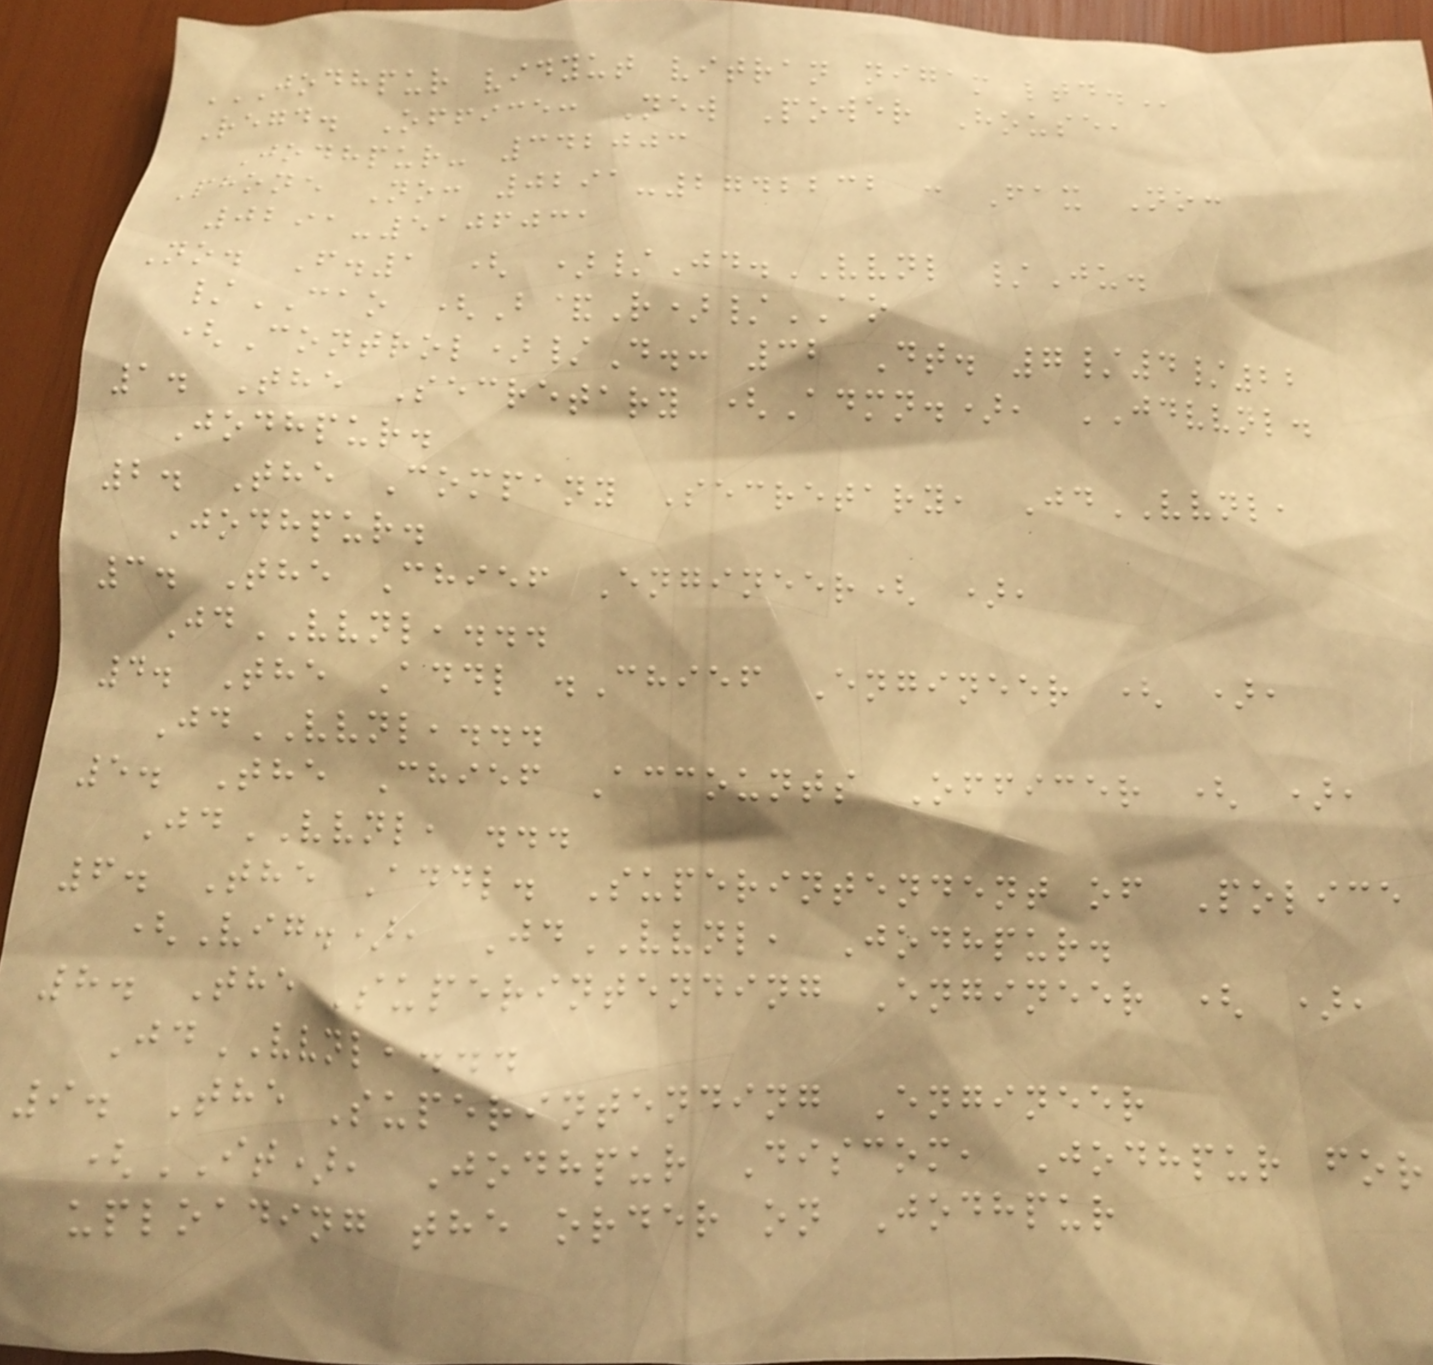JODHPUR VIDYUT VITRAN NIGAM LTD.
Regd. Office: New Power House,
Jodhpur- 342003
Phone No: 0291-2742232 : Fax No:
0291-5106031
No. F.1 ( )/Jd.VVNL /Ju.
/CAO (B&R)/AO
(Control)/D.: 32 Dt. 7/4/22
1. The Secretary (Admn.), JDVVNL.
Jodhpur.
2. The Company Secretary, JdVVNL,
Jodhpur.
3. The Chief Engineer( ),
JdVVNL,...
4. The Addl .Chief Engineer ( ),
JdVVNL,...
5. The Chief Accounts Officer ( ),
JdVVNL, ...
6. The Addl. Superintendent of Police
(Vig.), JdVVNL, Jodhpur.
8. The Superintending Engineer ( ),
JdVVNL,...
9. The Superintending Engineer
(IT), Jodhpur Discom, Jodhpur for
uploading the order on Jodhpur
